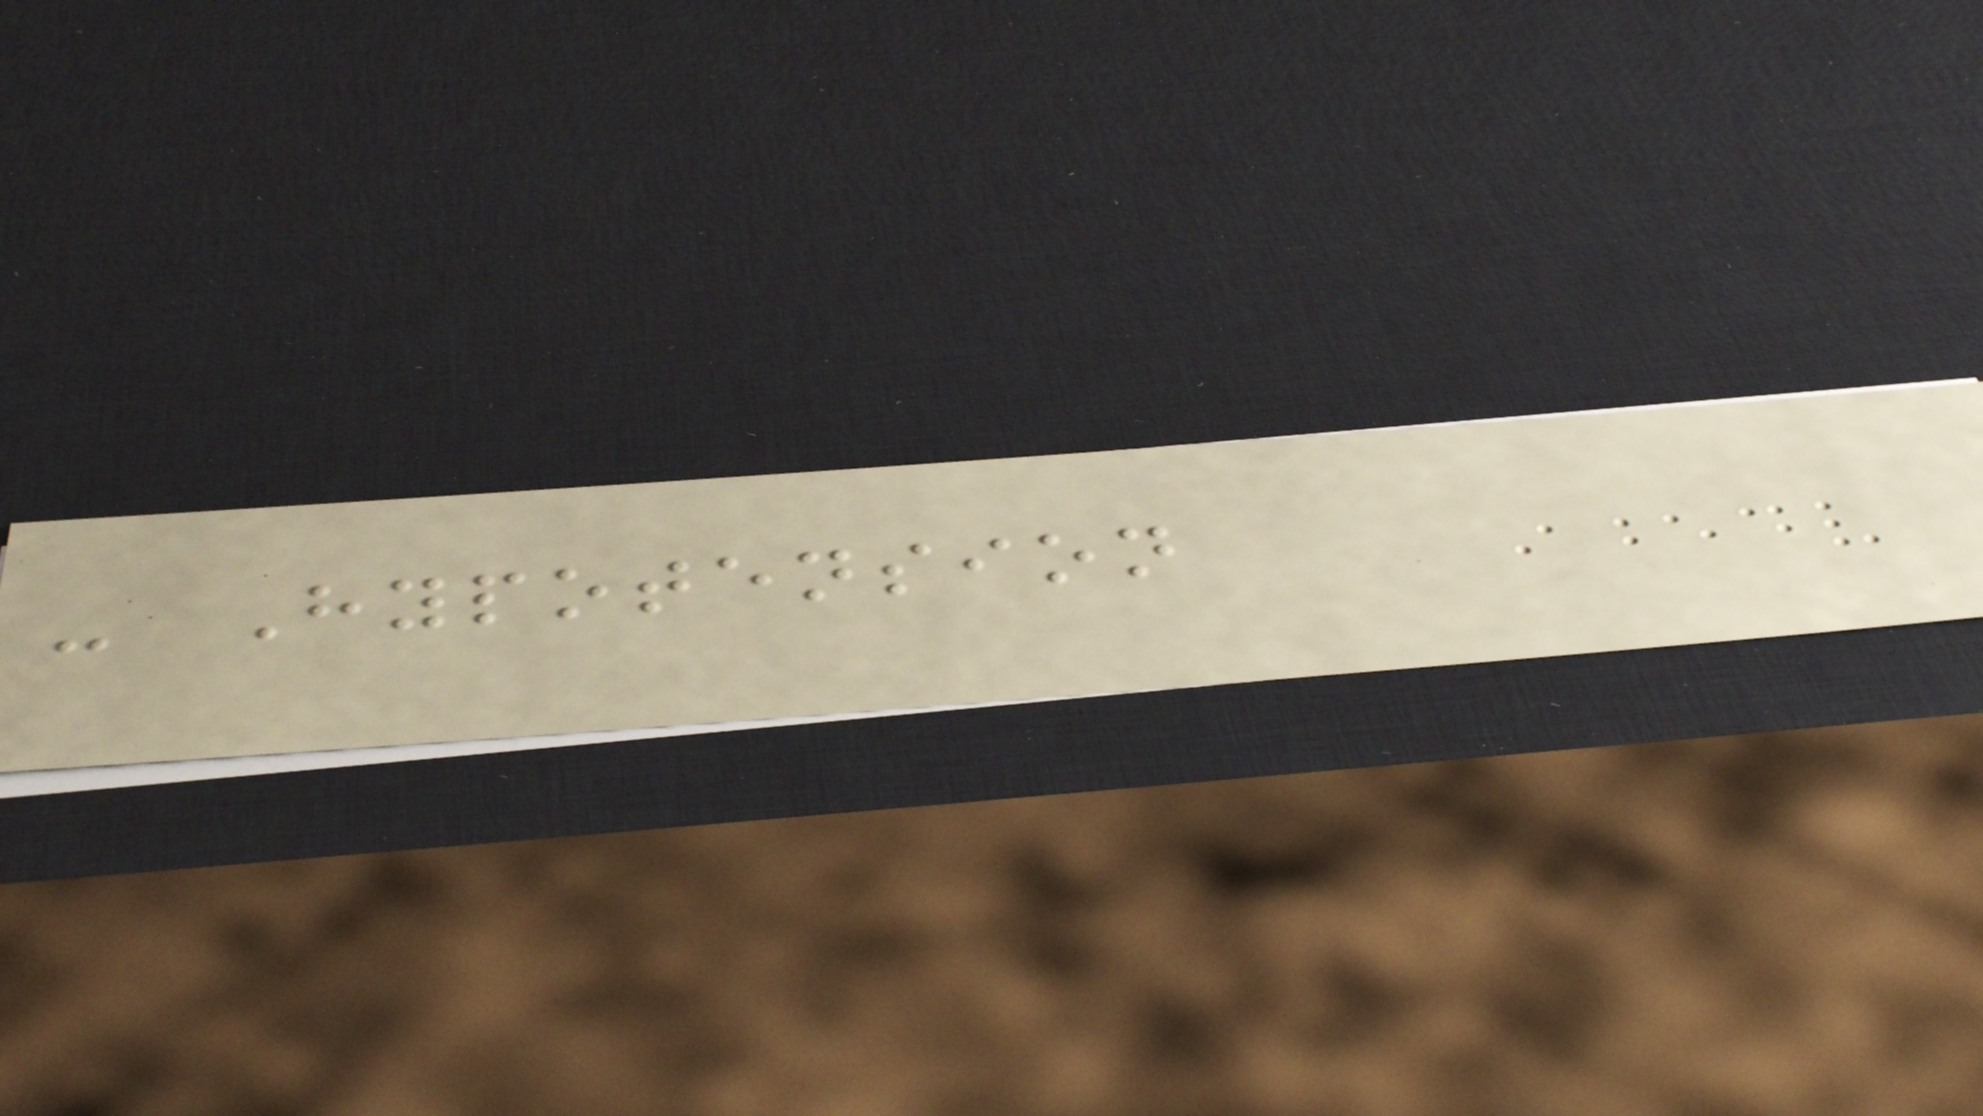- Hypotension
